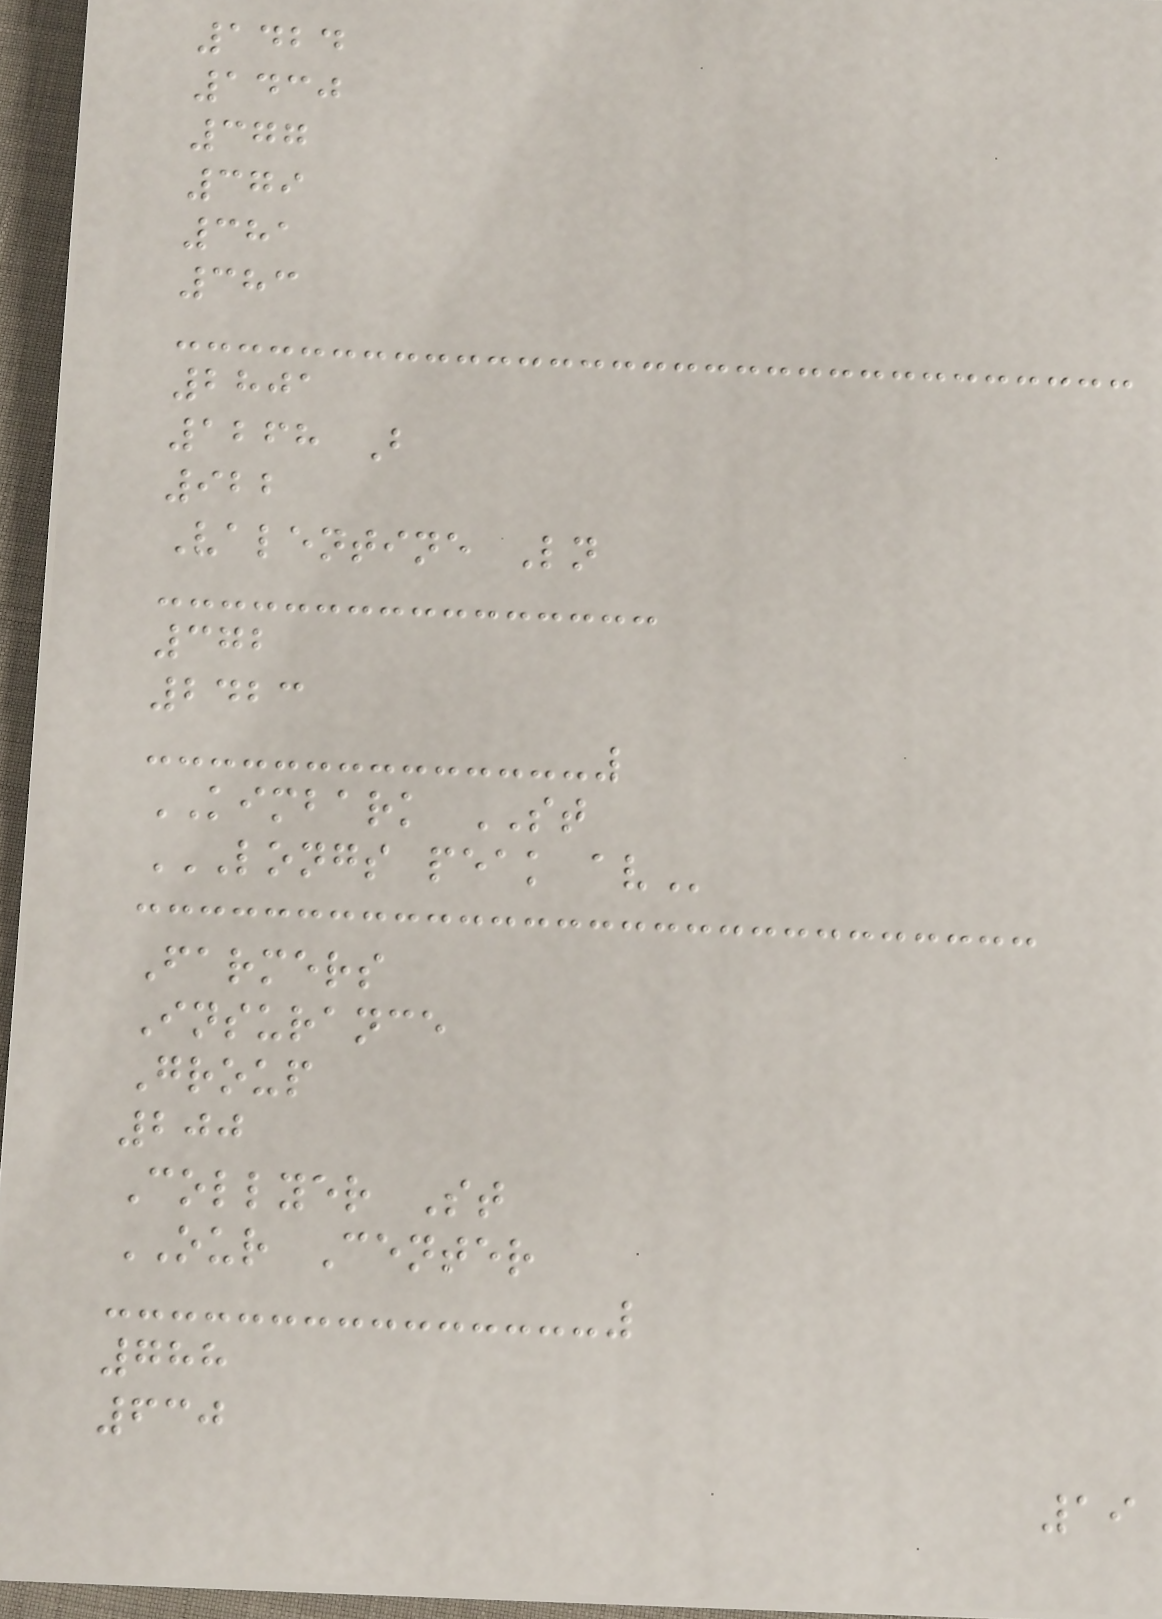1424
1430
377
379
381
383
2801
1268 B
922
Valentine Ln
372
2423
KIMBARK ST
LONGS PEAK AV
Farmers
Insurance
Group
200
Collyer St
OUR Center
788
630
19
